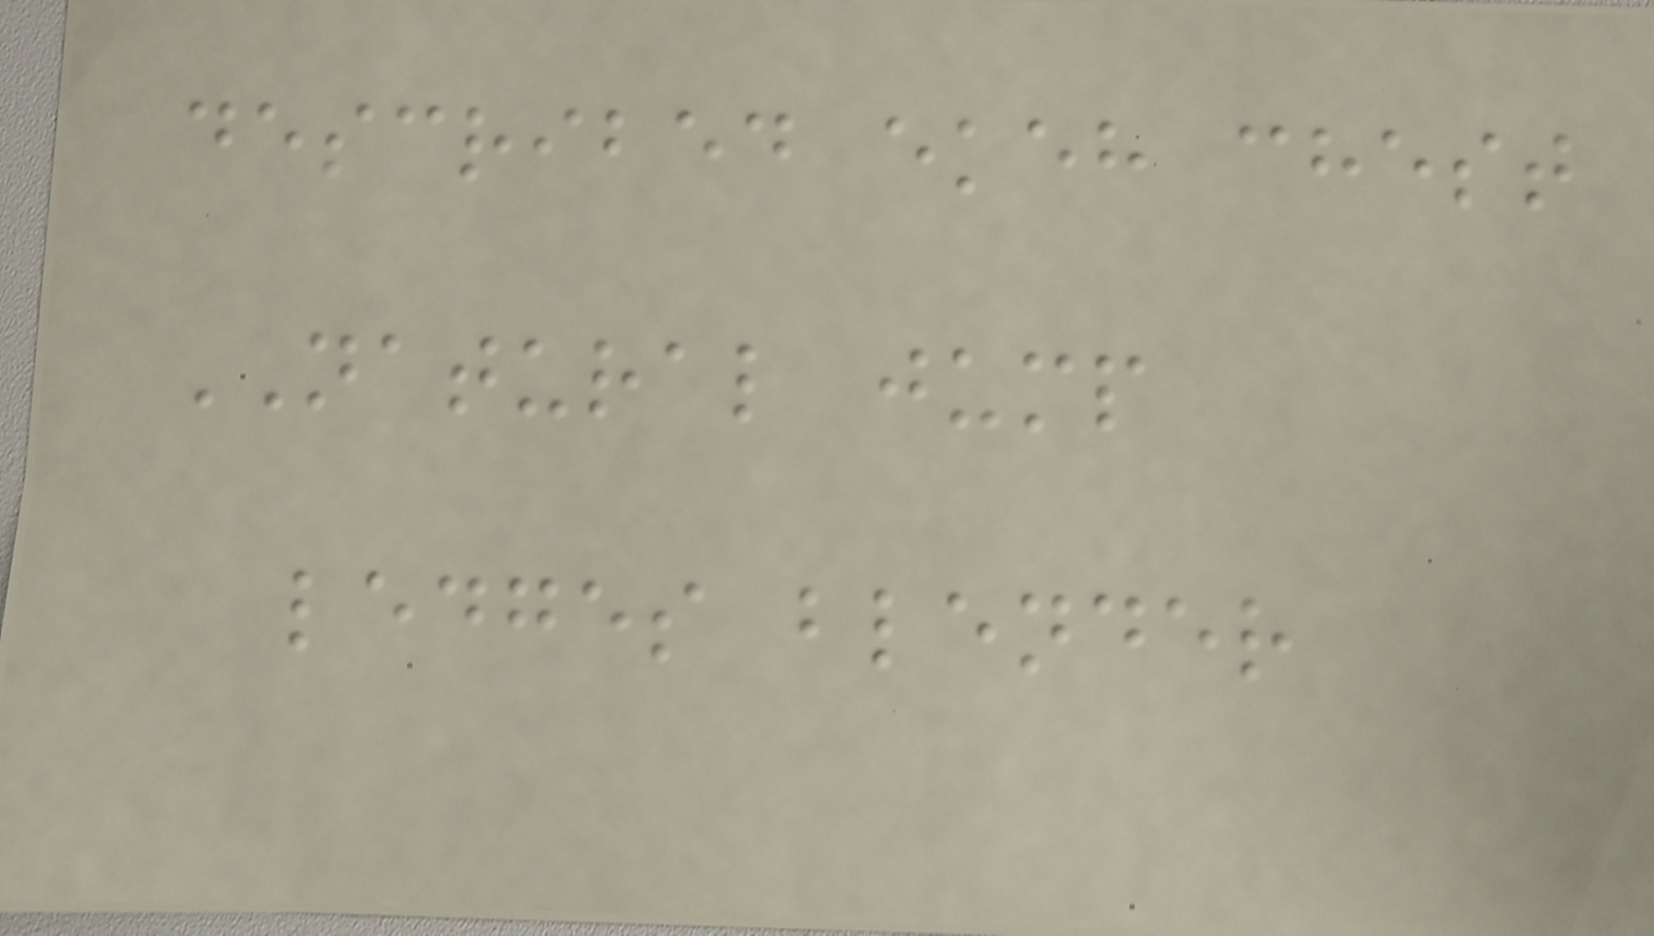described ekeh chest
NATURAL jump
ledges blender
